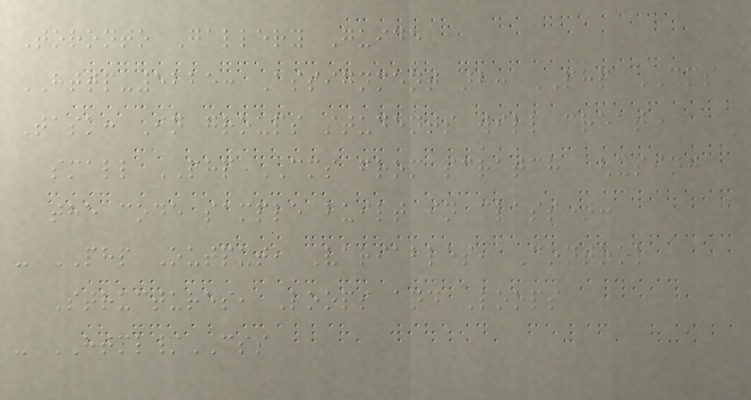Toronto Gallery Guide
HTTP-5225: Assignment 2: PHP CMS
Task: In groups students will create a
small PHP CMS from scratch (using
the code sample built in class):
- PHP Output, Variables, Control
Structures, Loops and Loops
- HTML/CSS
